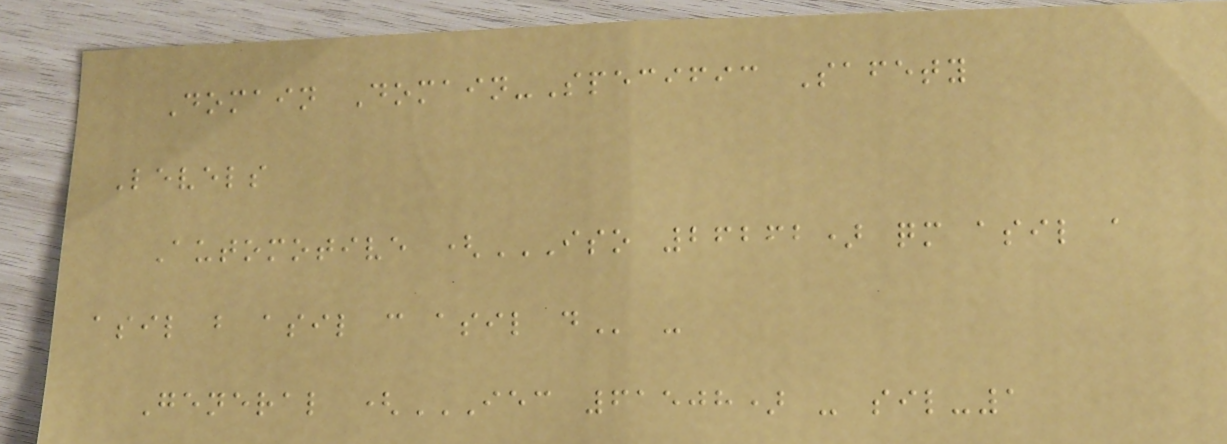Domain Domain-Specific Safety
Levels
Automotive (ISO 26262) QM ASIL A
ASIL B ASIL C ASIL D -
General (IEC 61508) - SIL-1
